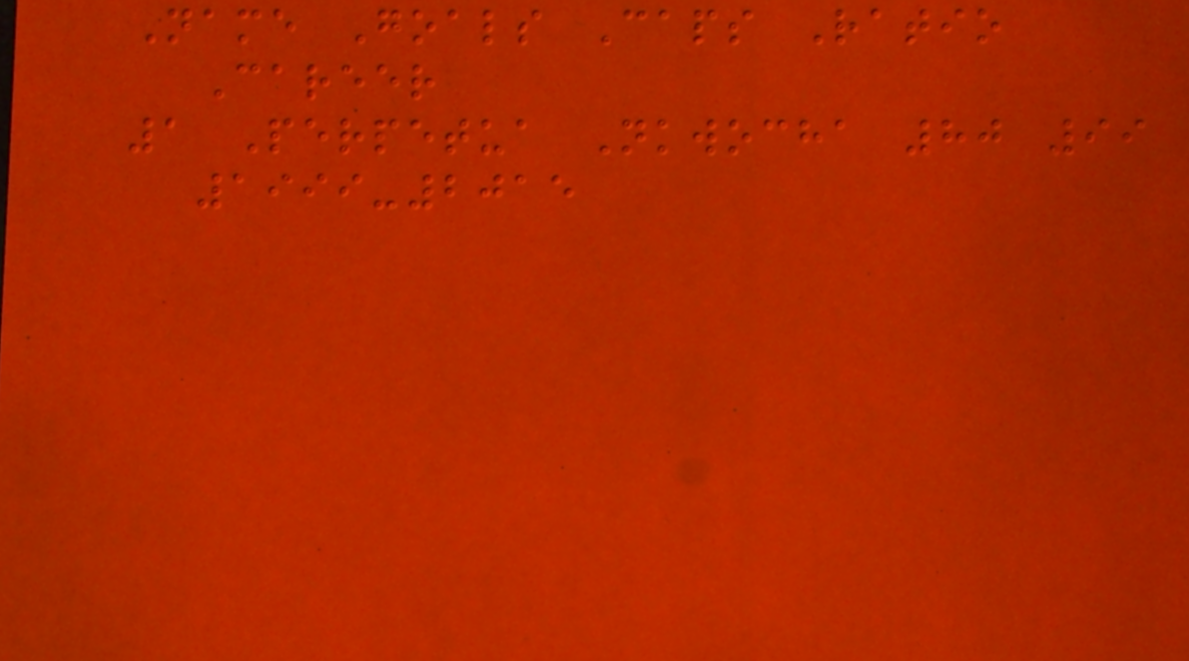Name Goals Caps Ratio
Career
1 Perpetua Nkwocha 80 99
1999-2015
